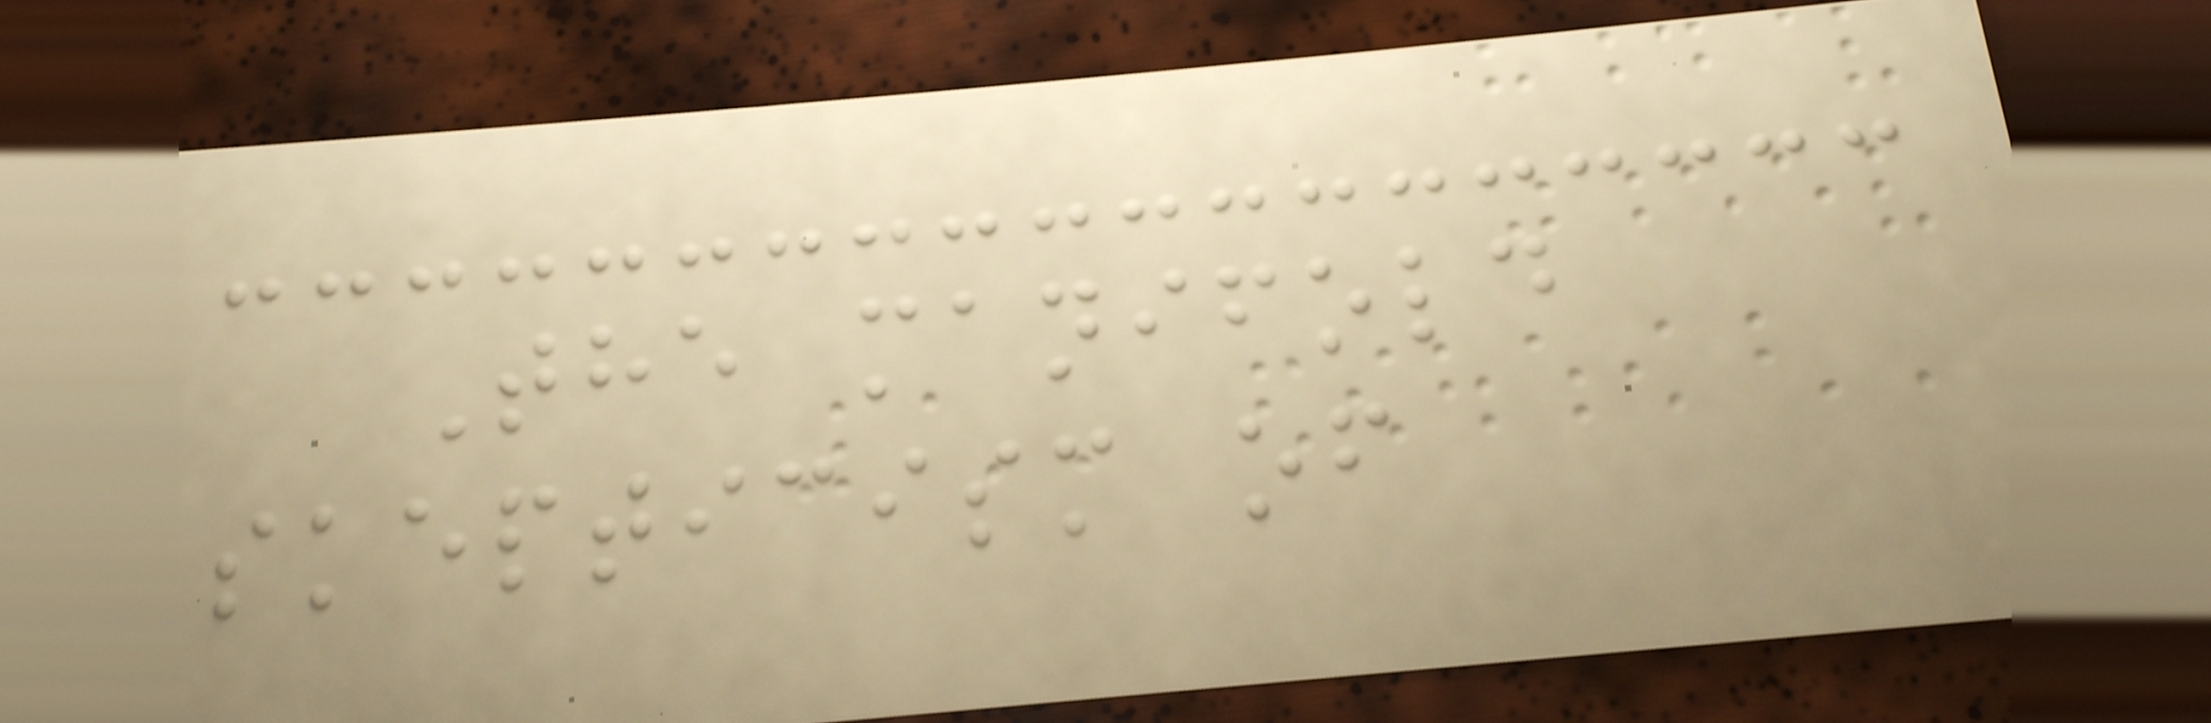The manifold
skepticism of
